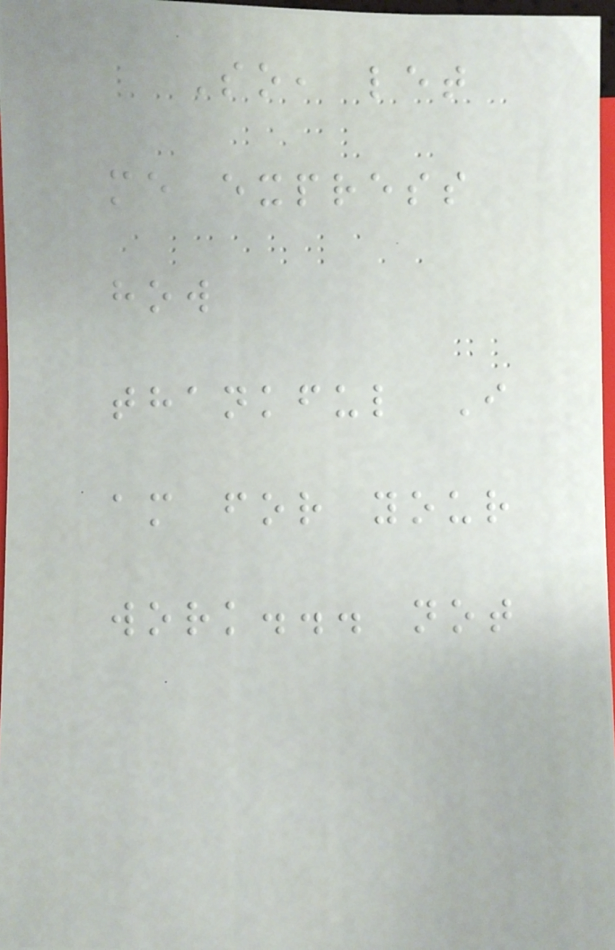So, let
me express
how
thankful I
am for your
work... not
